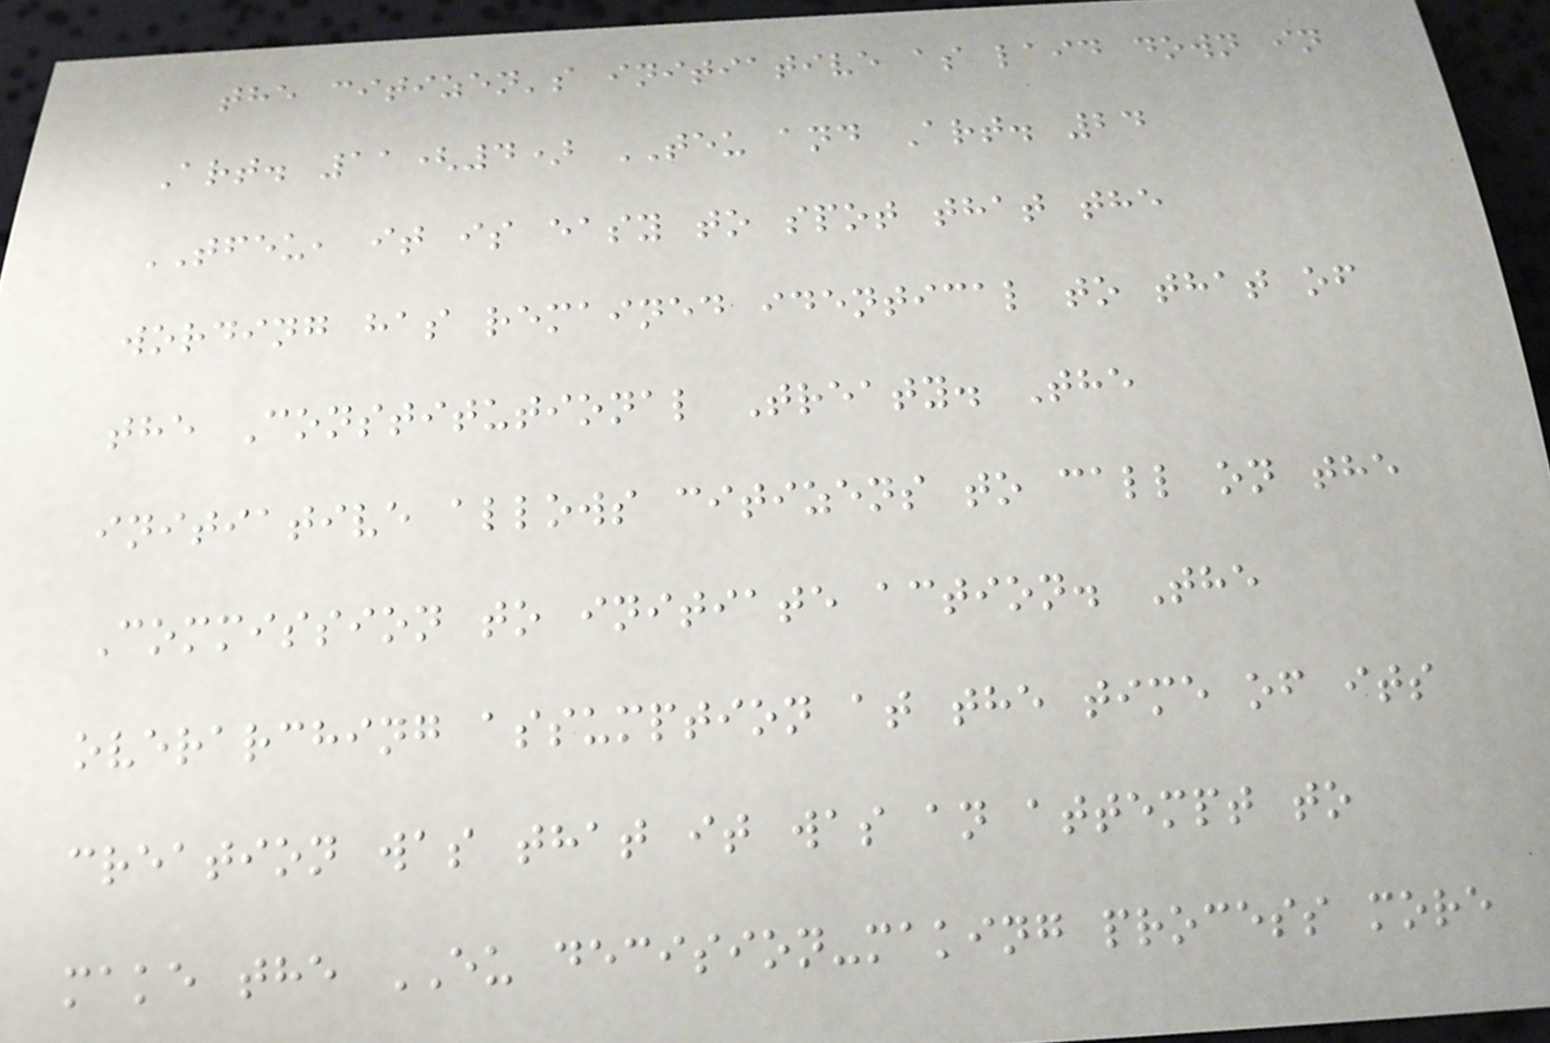the citizen's initiative as laid down in
Art. 11(4) TEU and Art. 24
TFEU, it is easy to spot that the
wording has remained identical to that of
the Constitutional Treaty. The
initiative allows citizens to call on the
Commission to initiate action. The
overarching assumption at the time of its
creation was that it was an attempt to
make the EU decision-making process more
